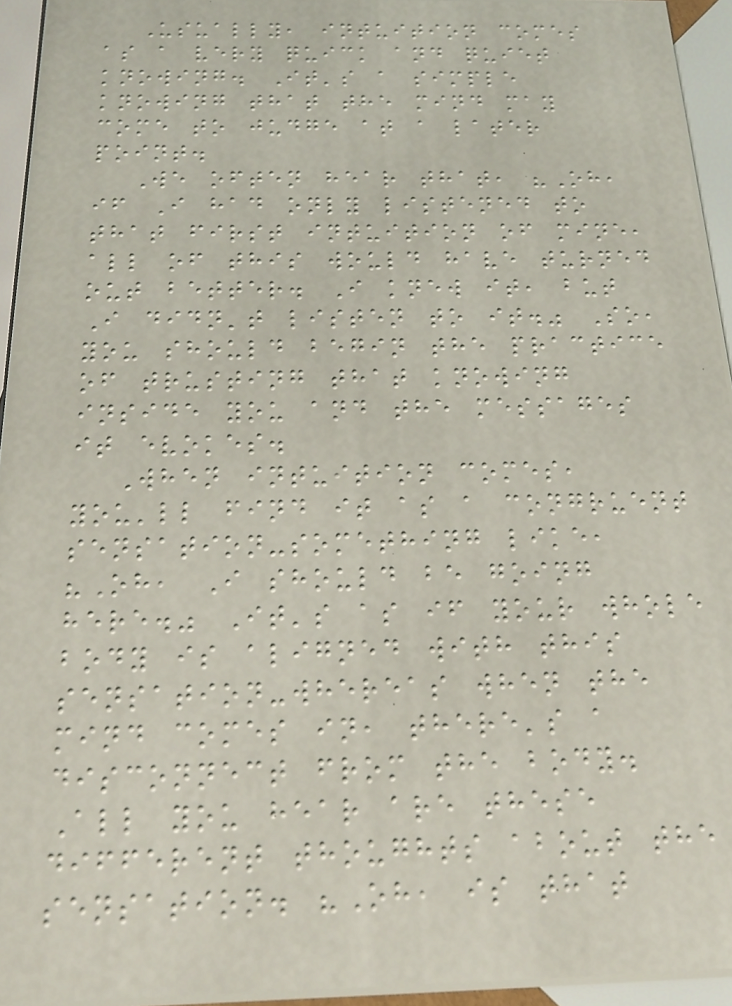Usually, intuition comes
as a very quick and quiet
knowing. It's a simple
knowing that the mind may
come to judge at a later
point.
We often hear that, "Oh,
if I had only listened to
that first intuition of mine,
all of this would have turned
out better. I knew it, but
I didn't listen to it." So,
you should begin the practice
of trusting that knowing
inside you and the messages
it evokes.
When intuition comes,
you'll find it as a congruent
sensation-something like,
"Oh, I should be going
here." It's as if your whole
body is aligned with this
sensation-whereas when the
mind comes in, there's a
disconnect from the body.
All you hear are these
different thoughts about the
sensation. "Oh, is that
